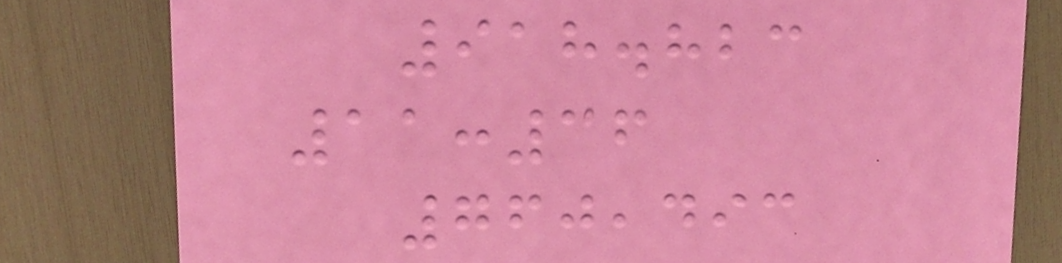918.823
11:36
760,493
